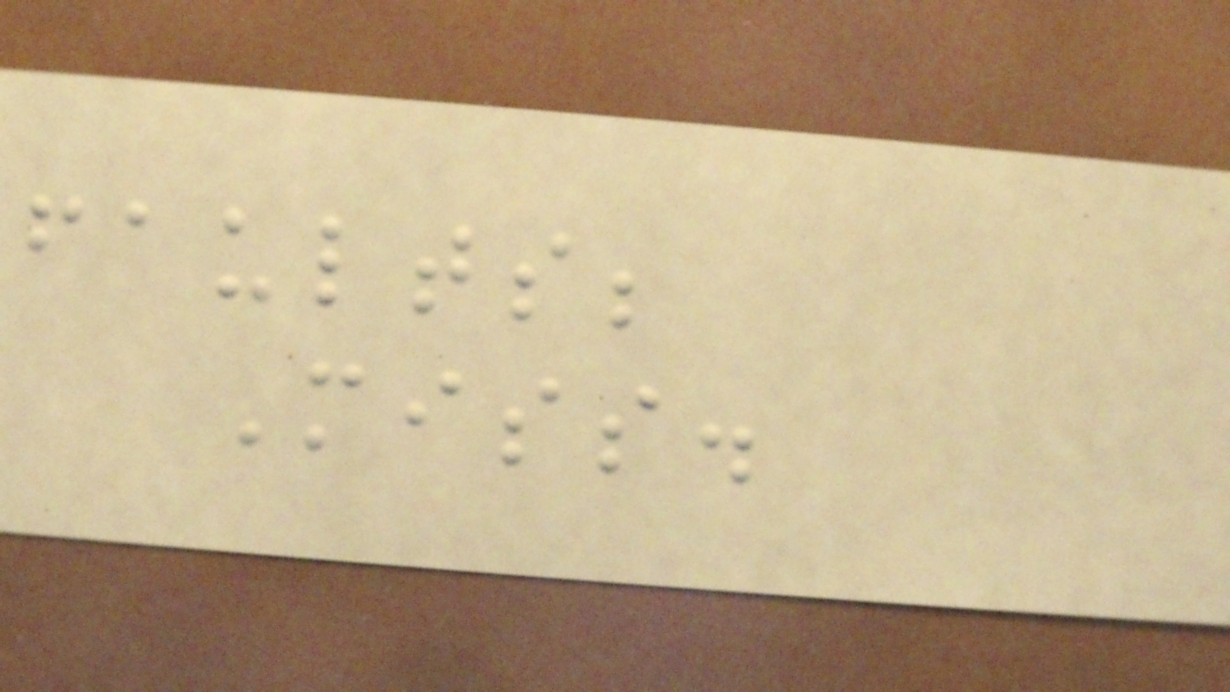faults;
Miss.
